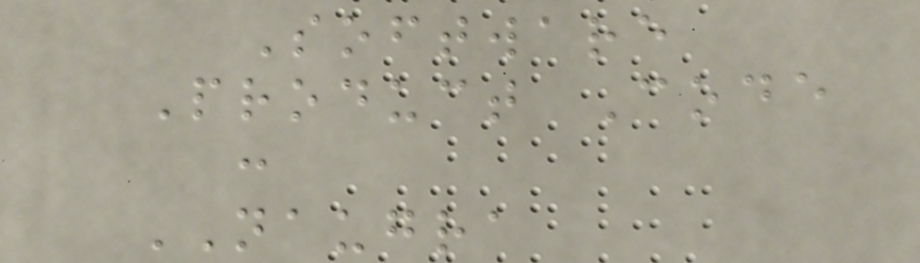Software
Product Code
:
NAUGRA
